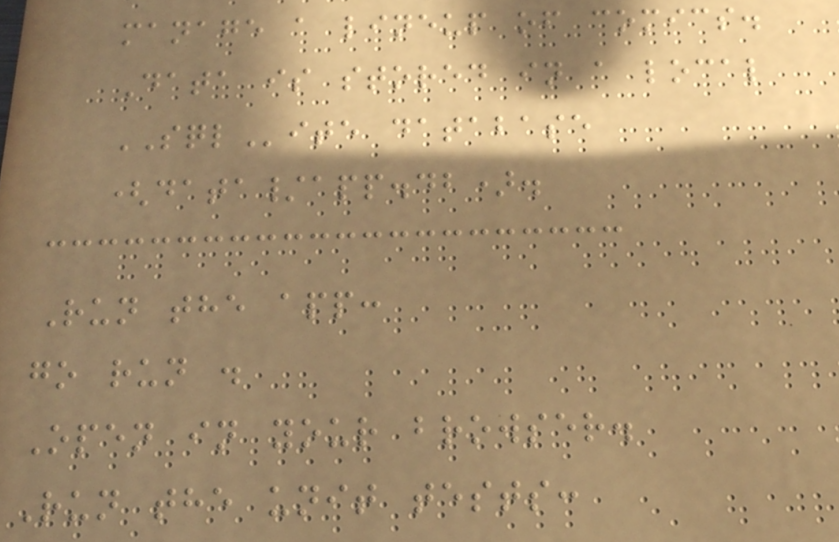manage a lineup of comics.
Data is stored in a local
SQLite database
(data/app.db).
Run the app:
go run .
Open in your browser.
Run the unit tests:
